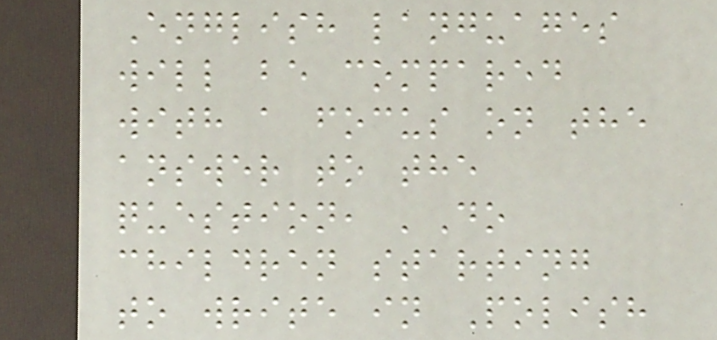English languages
will be compared
with a focus on the
answer to the
question, 'Do
children starting
to write in Polish
